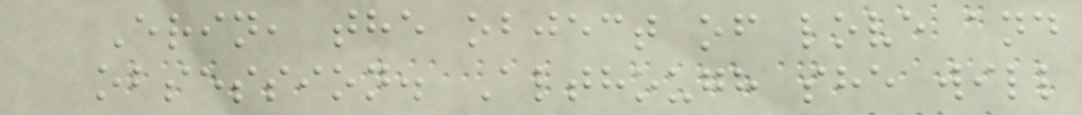Erin, the object of love and
obsession. Although she will
